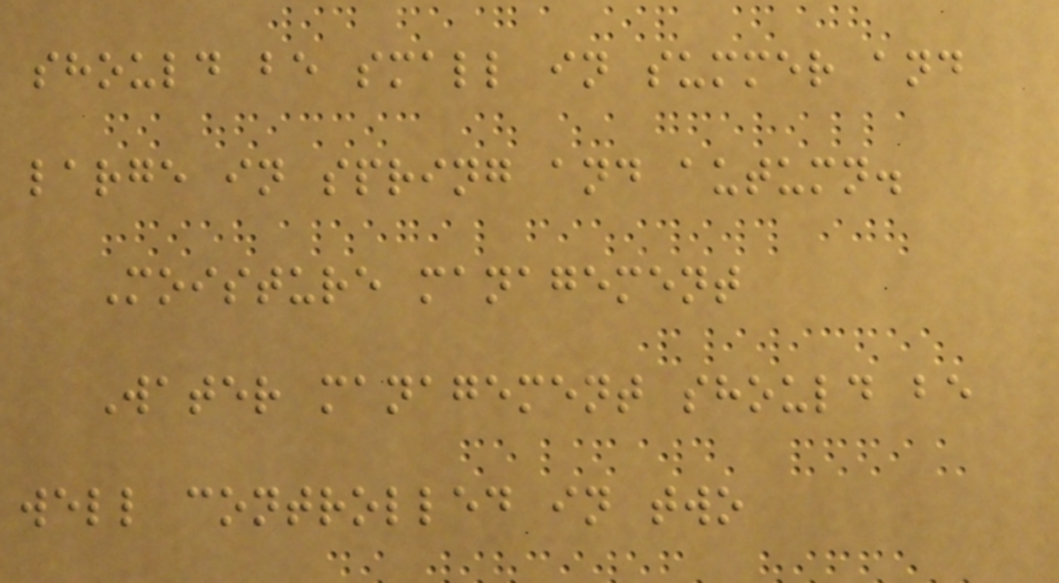should be small in summer and
large in spring and autumn.
Moisture management
Water management should be
well controlled in two
